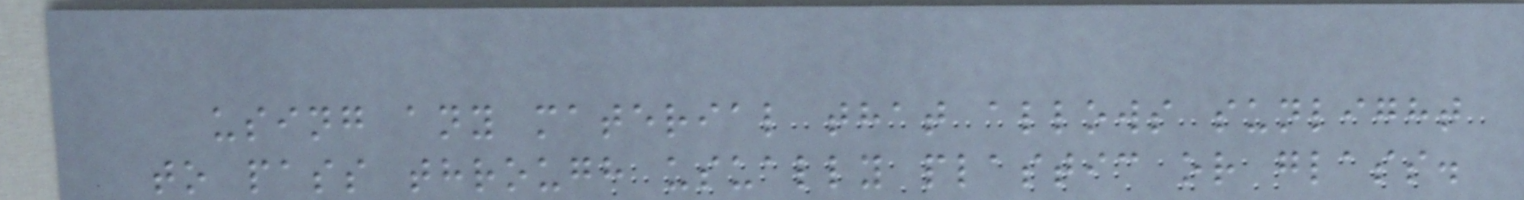using any material that allows sunlight
to pass through usually plastic or glass.
